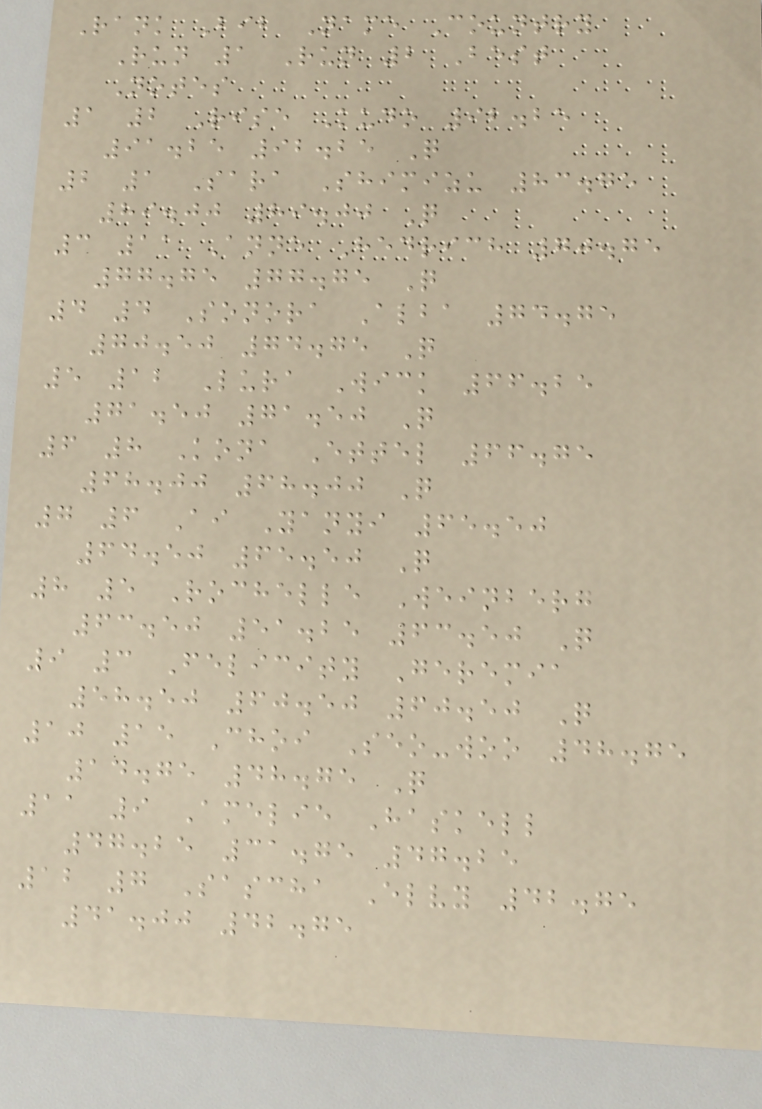Rank Bib Name Country
Run 1 Run 2 Best
Notes
1 2 Rise Kudo 92.25
91.25 92.25 Q
2 1 Sara Shimizu 83.75
89.00 89.00 Q
3 11 Anne Hedrich 70.75
77.75 77.75 Q
4 4 Sonora Alba 74.75
70.50 74.75 Q
5 12 Lura Wick 66.25
71.50 71.50 Q
6 8 Kona Ettel 66.75
68.00 68.00 Q
7 6 Ai Yanyi 65.50
64.50 65.50 Q
8 5 Rochelle Weinberg
63.50 51.25 63.50 Q
9 3 Felicity Geremia
58.50 60.50 60.50 Q
10 15 Choi Seo-woo 48.75
14.75 48.75 Q
11 9 Amelie Haskell
47.25 31.75 47.25
12 7 Sascha Elvy 42.75
41.00 42.75
